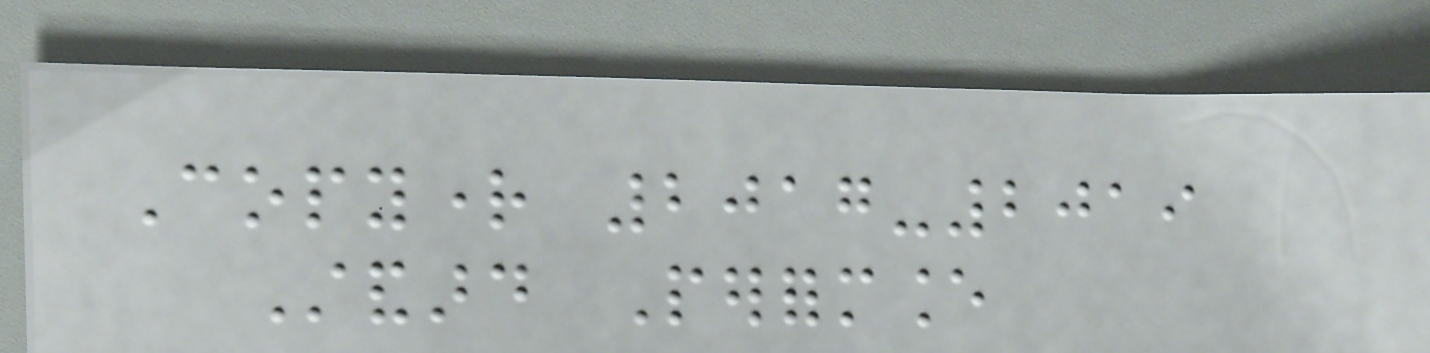Copyright 2017-2019
Standard Performance
